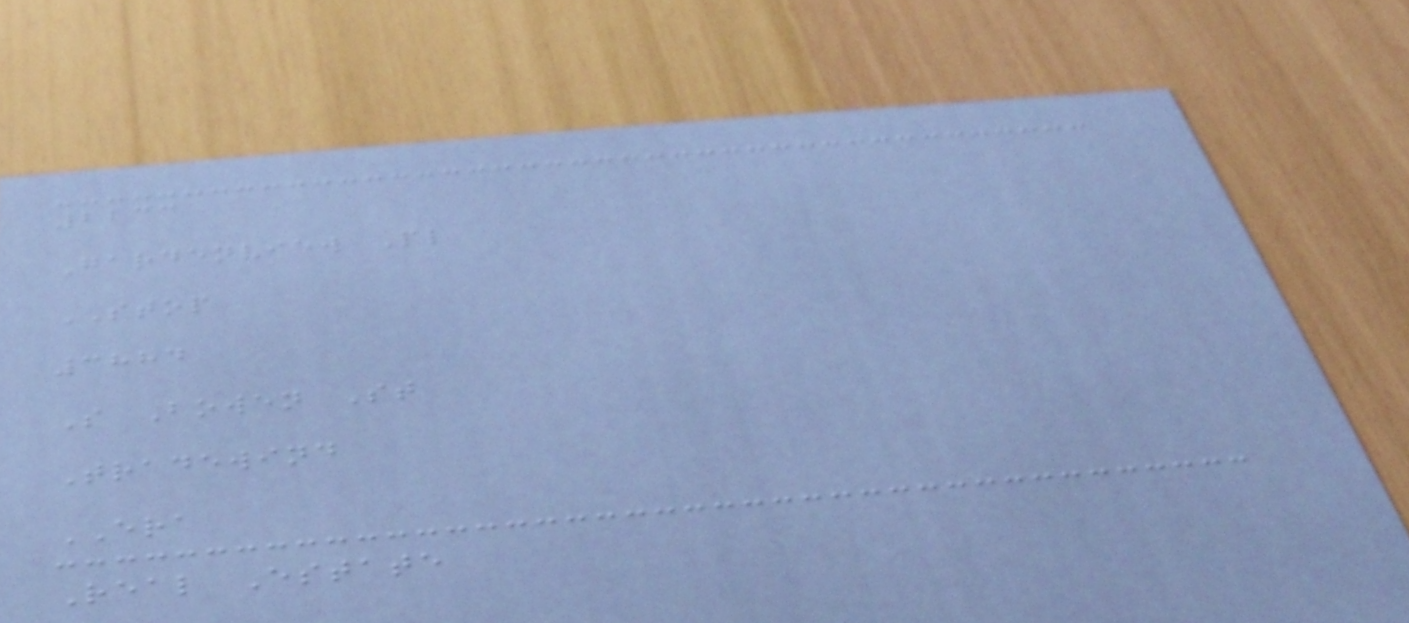2233
Gardenview Pl
STOP
3884
S Bowen St
Tradewind
ERA
Real Estate
